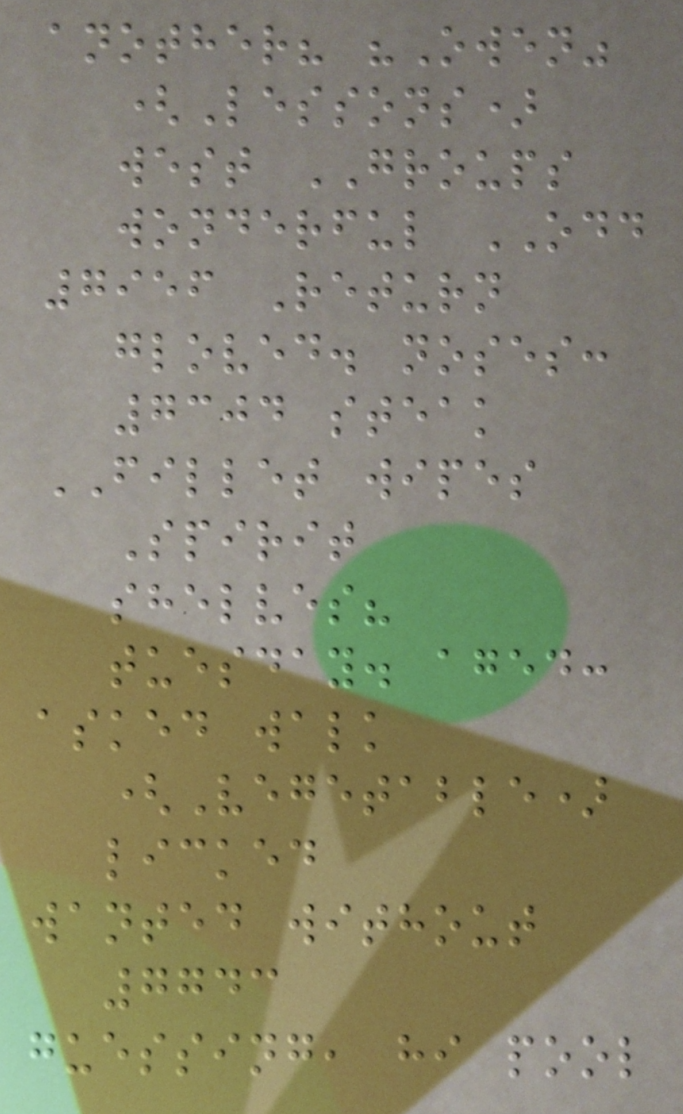another? "Owen"
(Lessons)
west GROUPS
wonderful ODD
7956 Return
gloved. noses:
7304 steak
FILLET wipes
Spirit
shelves?
tuesday. aged:
asked walk
(Vegetable)
licked
wanted without
7743
guessing, hi pool
